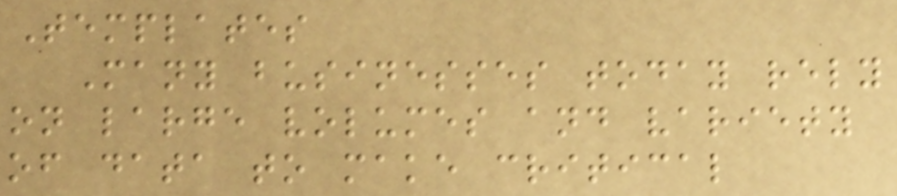Templates
Many businesses today rely
on large volumes and variety
of data to make critical
